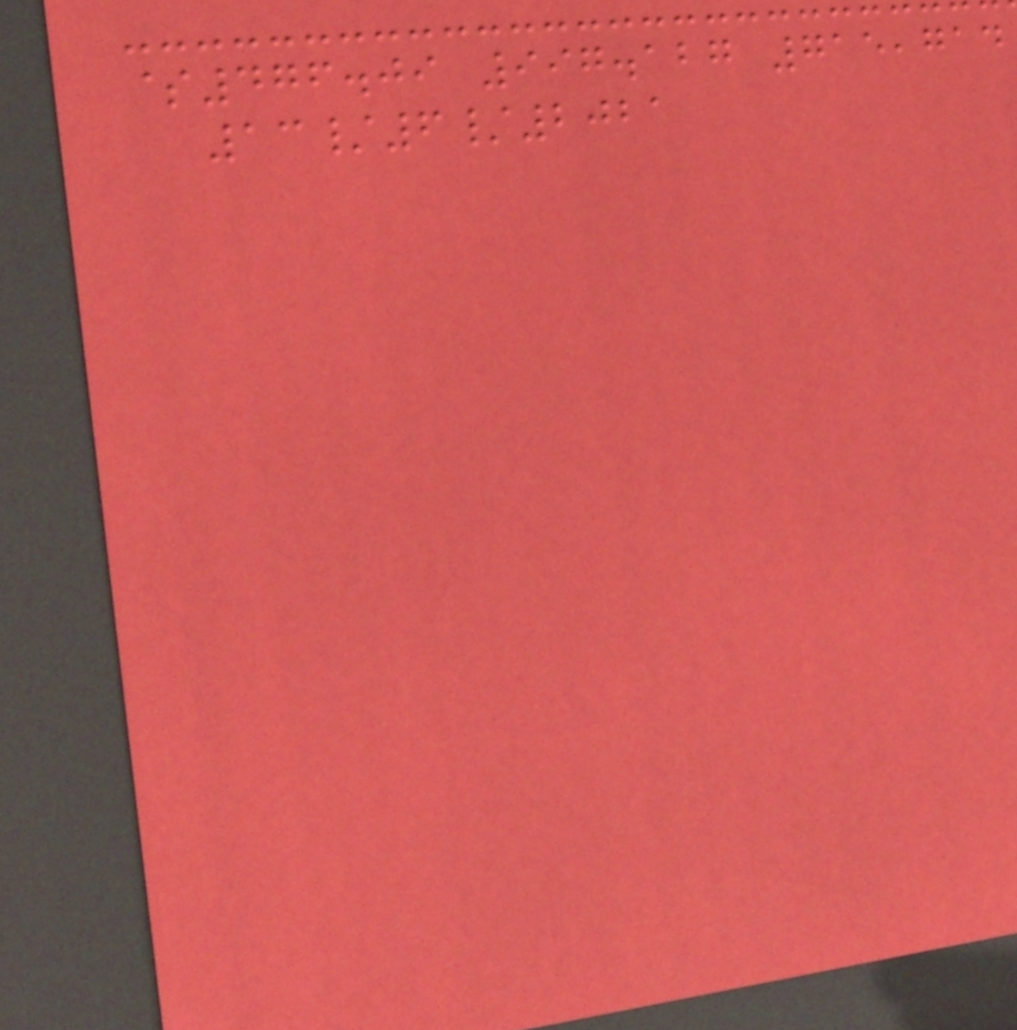$476.09 997.127 715,714
13/6/2021
